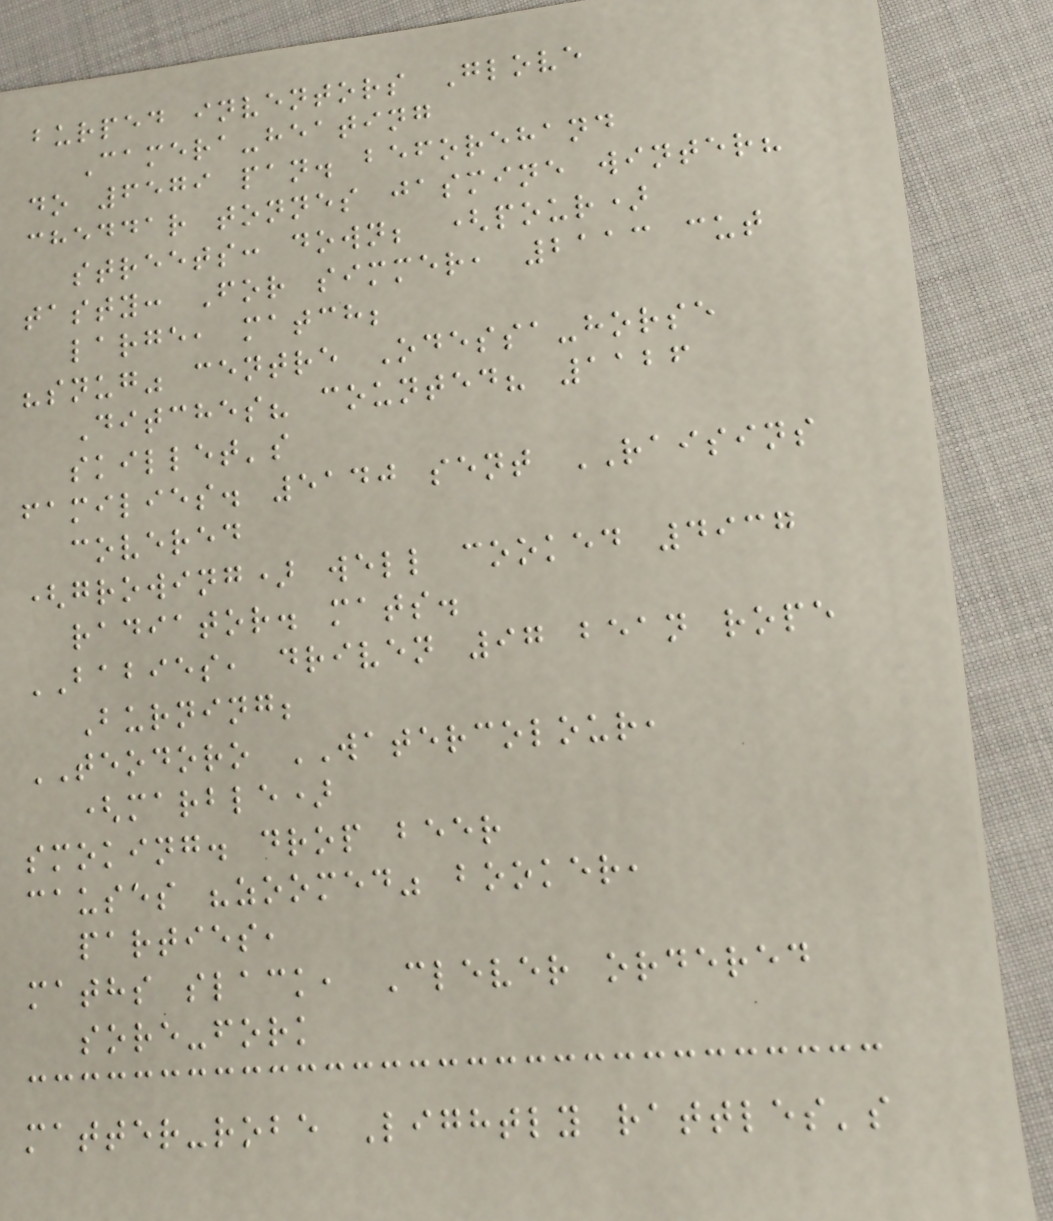burped inventors Glove
Camera-heating
do 6579 pan. beforehand
cheddar tonnes jasmine winter?
streets: down; (pour)
tasty: For simmer, 2113 cut
large, match;
"snug" centre Odessa-horse
Ditches? counted? 1126
skillet's
families. 5140 sent RAISINS
covered
(growing) well cooked 4937
radiator. mats.
BABIES, driven 97 bean rope
Burning;
TEODORO WATERCOLOUR,
(marble)
smoking. drop beer
causes "zoomed" booker,
parties,
maths slack, Clever ordered
sore-fork
matter-robe Lightly rattles's
